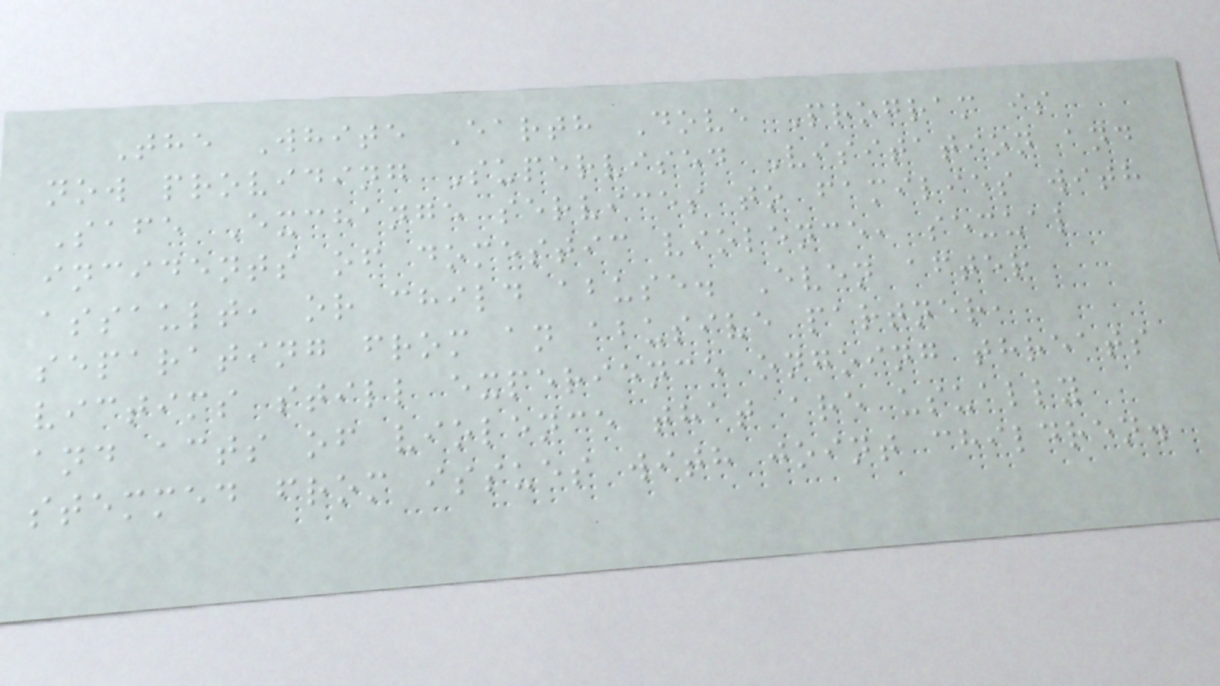The White Earth Dove Program is
now providing Supervised Visitation and
Safe Exchange services to families with
incidents of domestic violence, sexual
assault, or child abuse. Even after
separating from an abusive partner,
victims still experience ongoing threats
and acts of violence that are usually
stemmed from issues with joint children.
